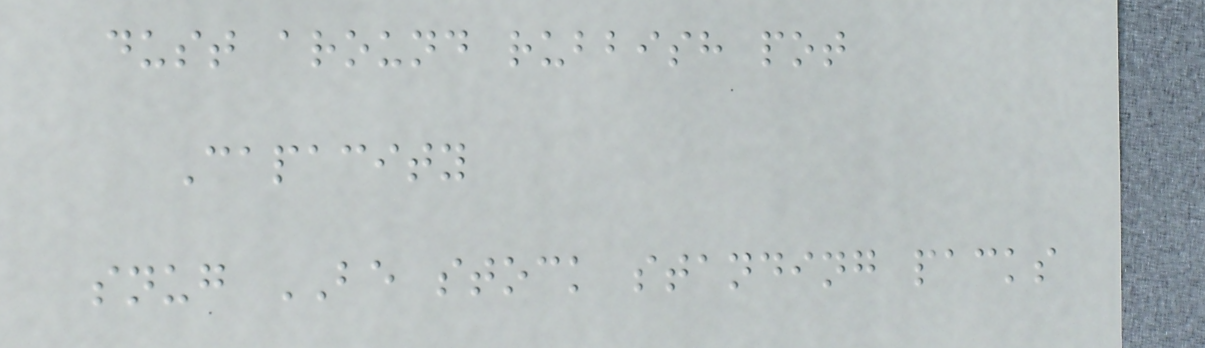dust around rubbish pot
Capacity
snug BE stock standing packs
